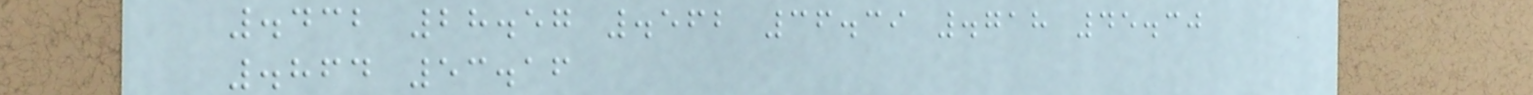.432 28.57 .562 36.39 .718 45.30
.864 53.16
